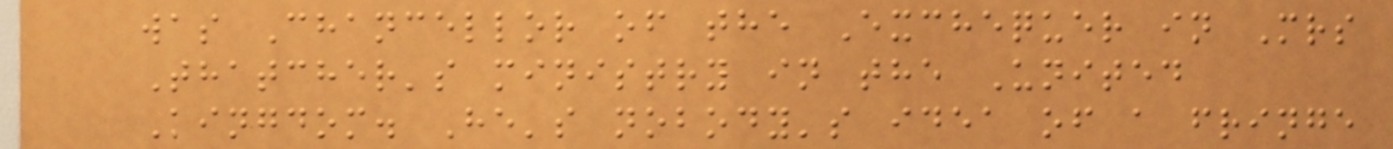was Chancellor of the Exchequer in Mrs
Thatcher's ministry in the United
Kingdom. He's nobody's idea of a fringe
